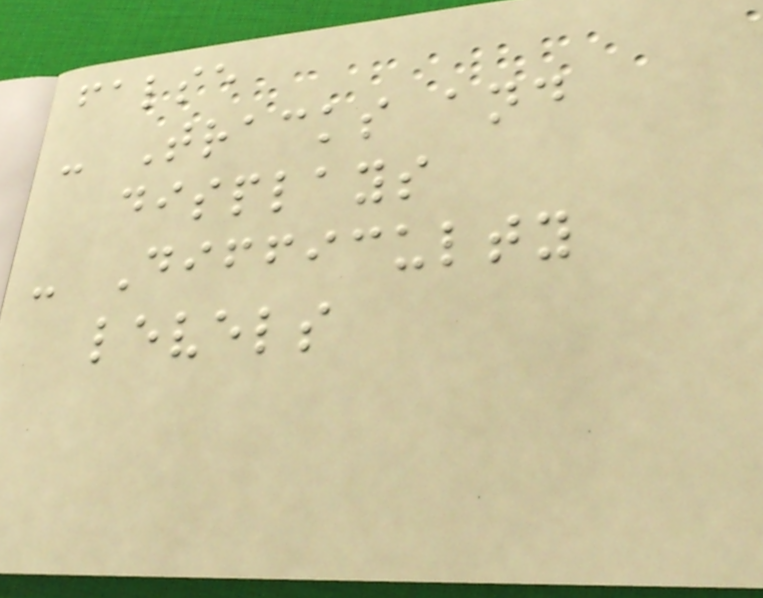false
- Tracks and
displays
- Difficulty
levels
